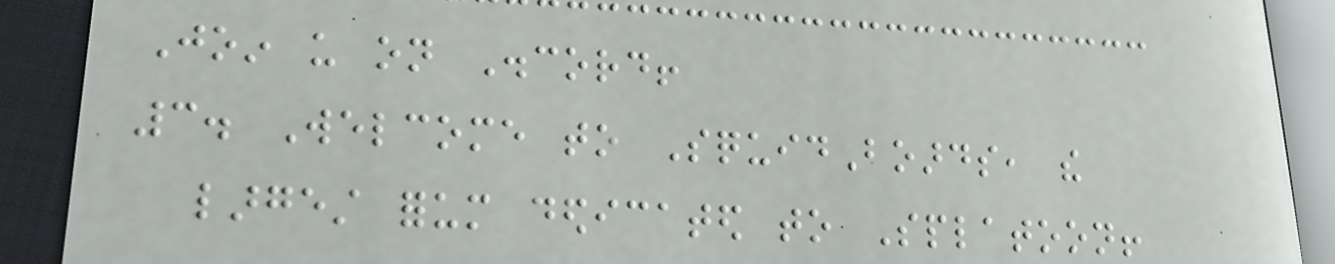Join us on Discord!
3. Welcome to SquidBoards, the
largest forum dedicated to Splatoon!
